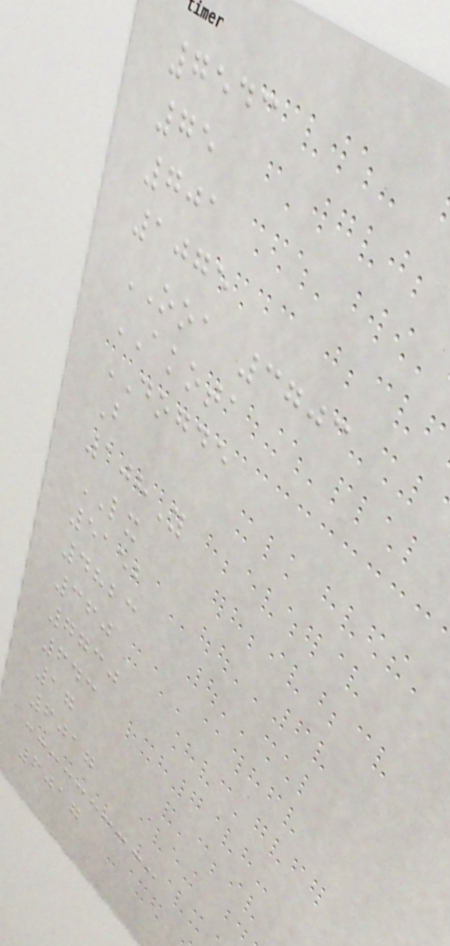7543
75
701
1075
OOA 3703
AKOTA
DOGDE
B
108Y
LX
5152
4823
360
7730
643
17
6017
6017
